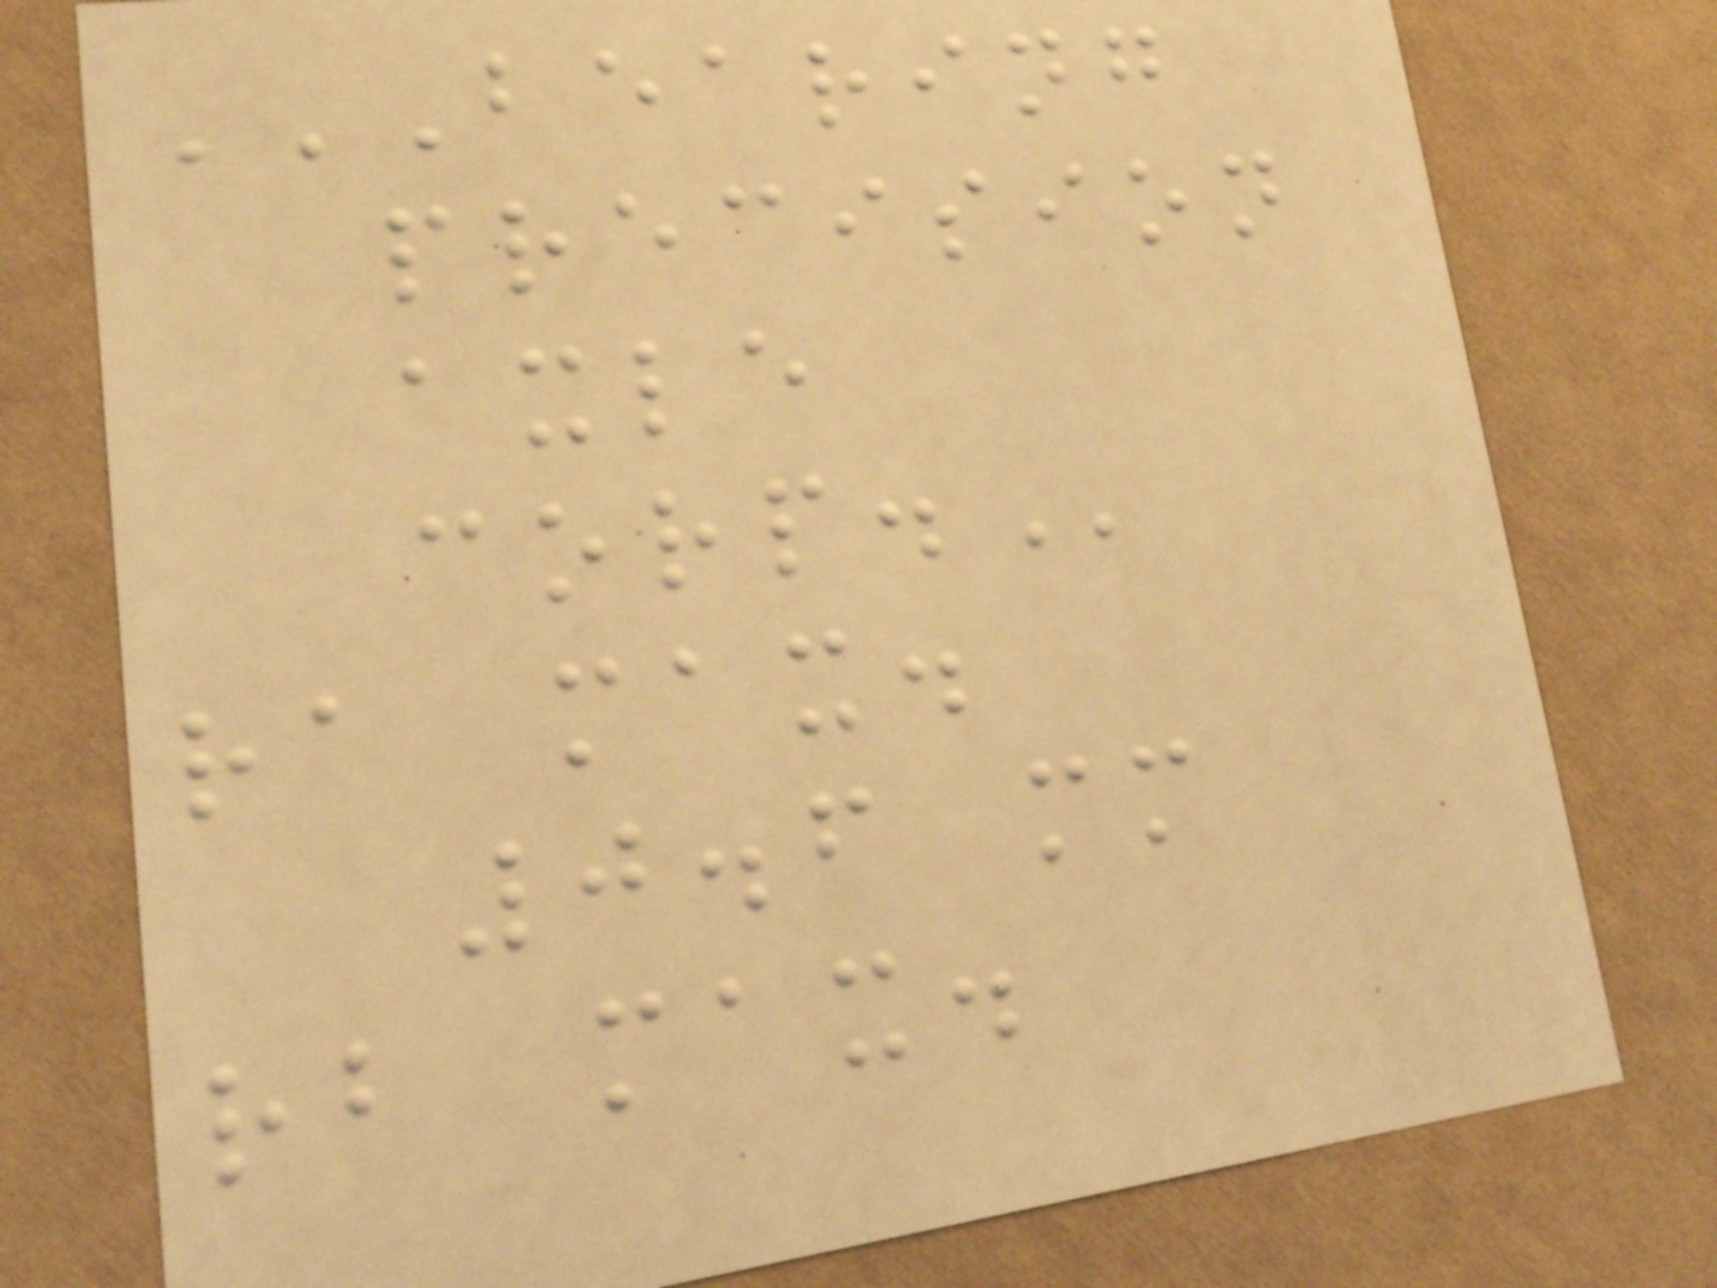BEARING
PRECISION
AXLE
CORP.
ra max.
0.6 mm
rb max.
